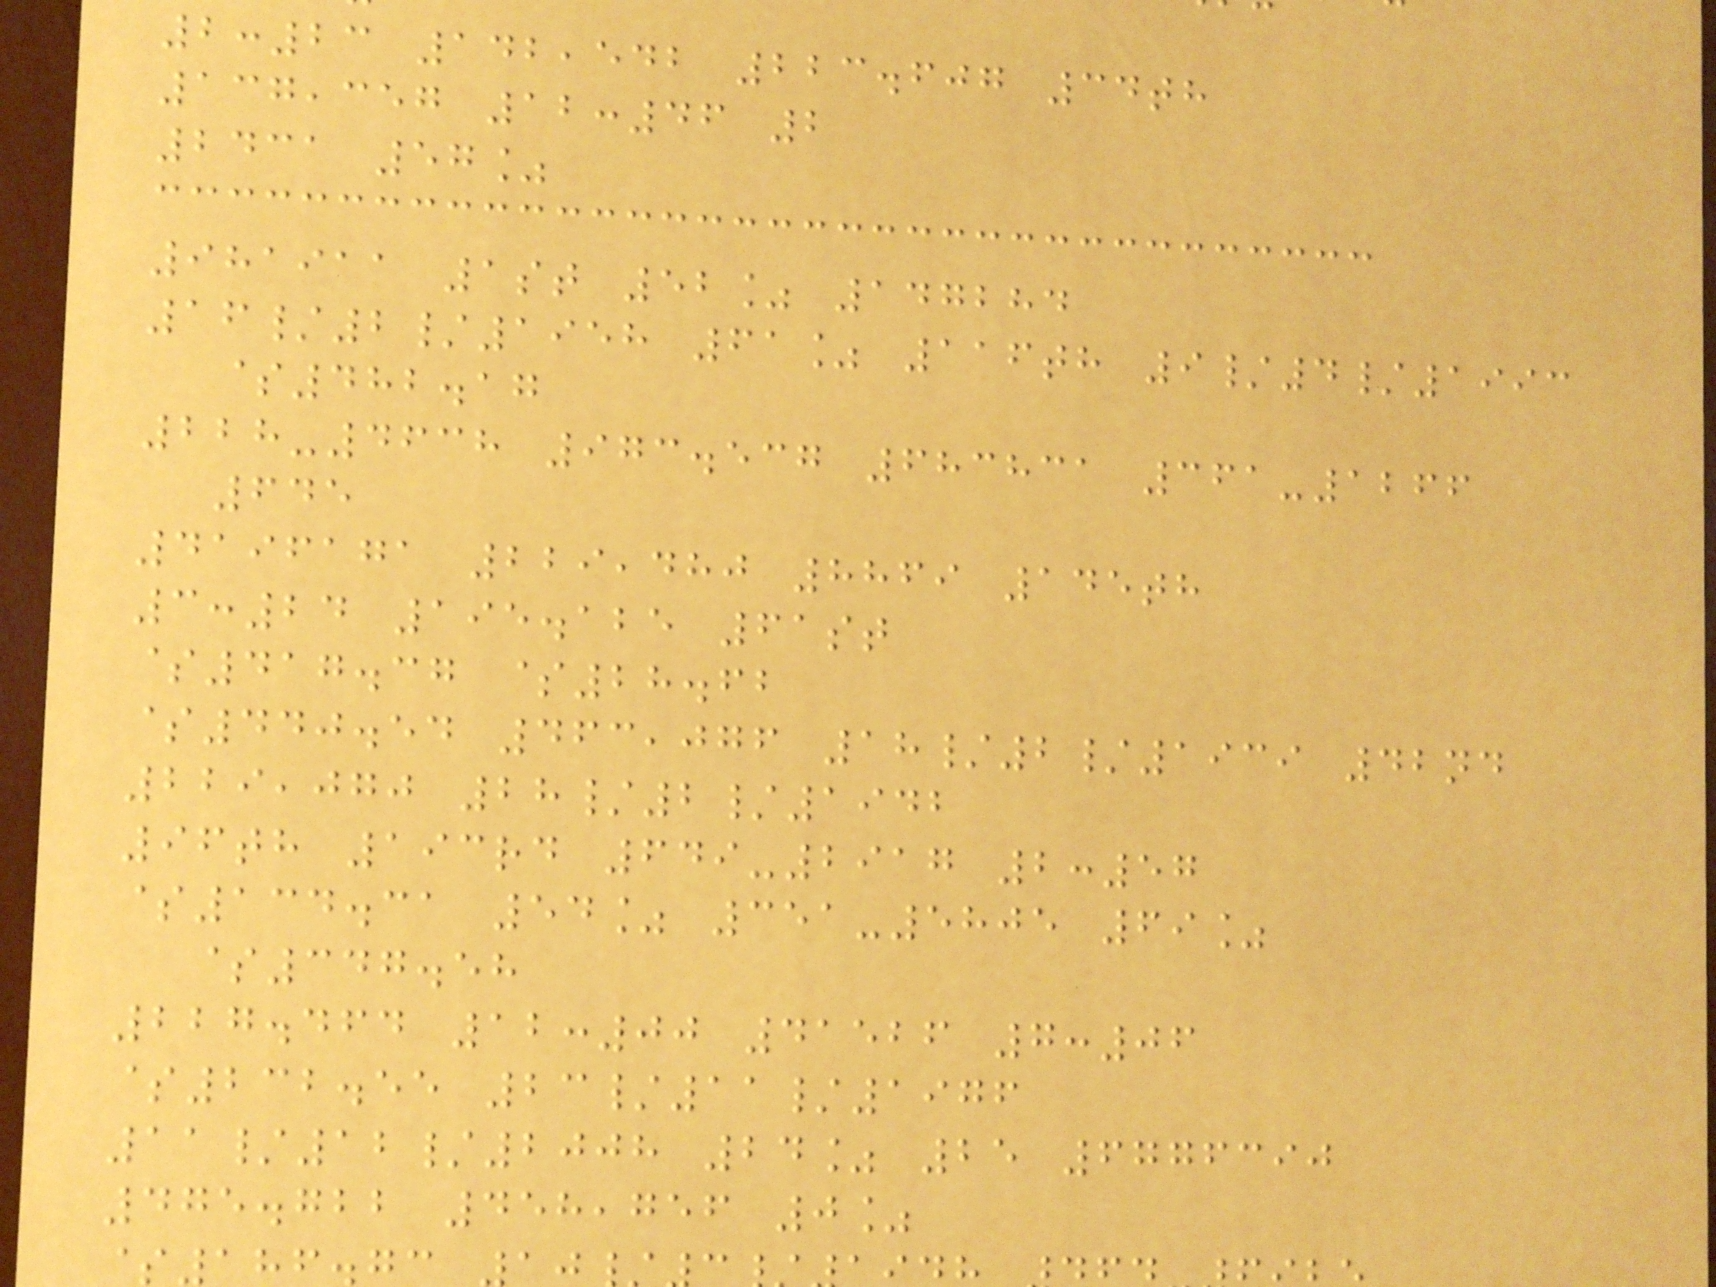2:23 142,542 223.607 34th
137,357 12:46 2
2431 57%
981911 1st 52% 147284
16/2/1958 61% 116th 9/4/1993
$482.17
228-4638 973.537 683831 361-1266
645
4196171 229,480 8869 145th
3:24 195.125 61st
$417.37 $28.62
$440.54 463,076 18/2/1939 42nd
229,070 28/2/1942
96th 193rd 649-2917 2:57
$134.31 54% 351-5805 69%
$347.58
227.464 12:00 41526 7:06
$232.55 23/11/1976
11/12/2008 24% 25 6776390
475.722 458,756 0%
